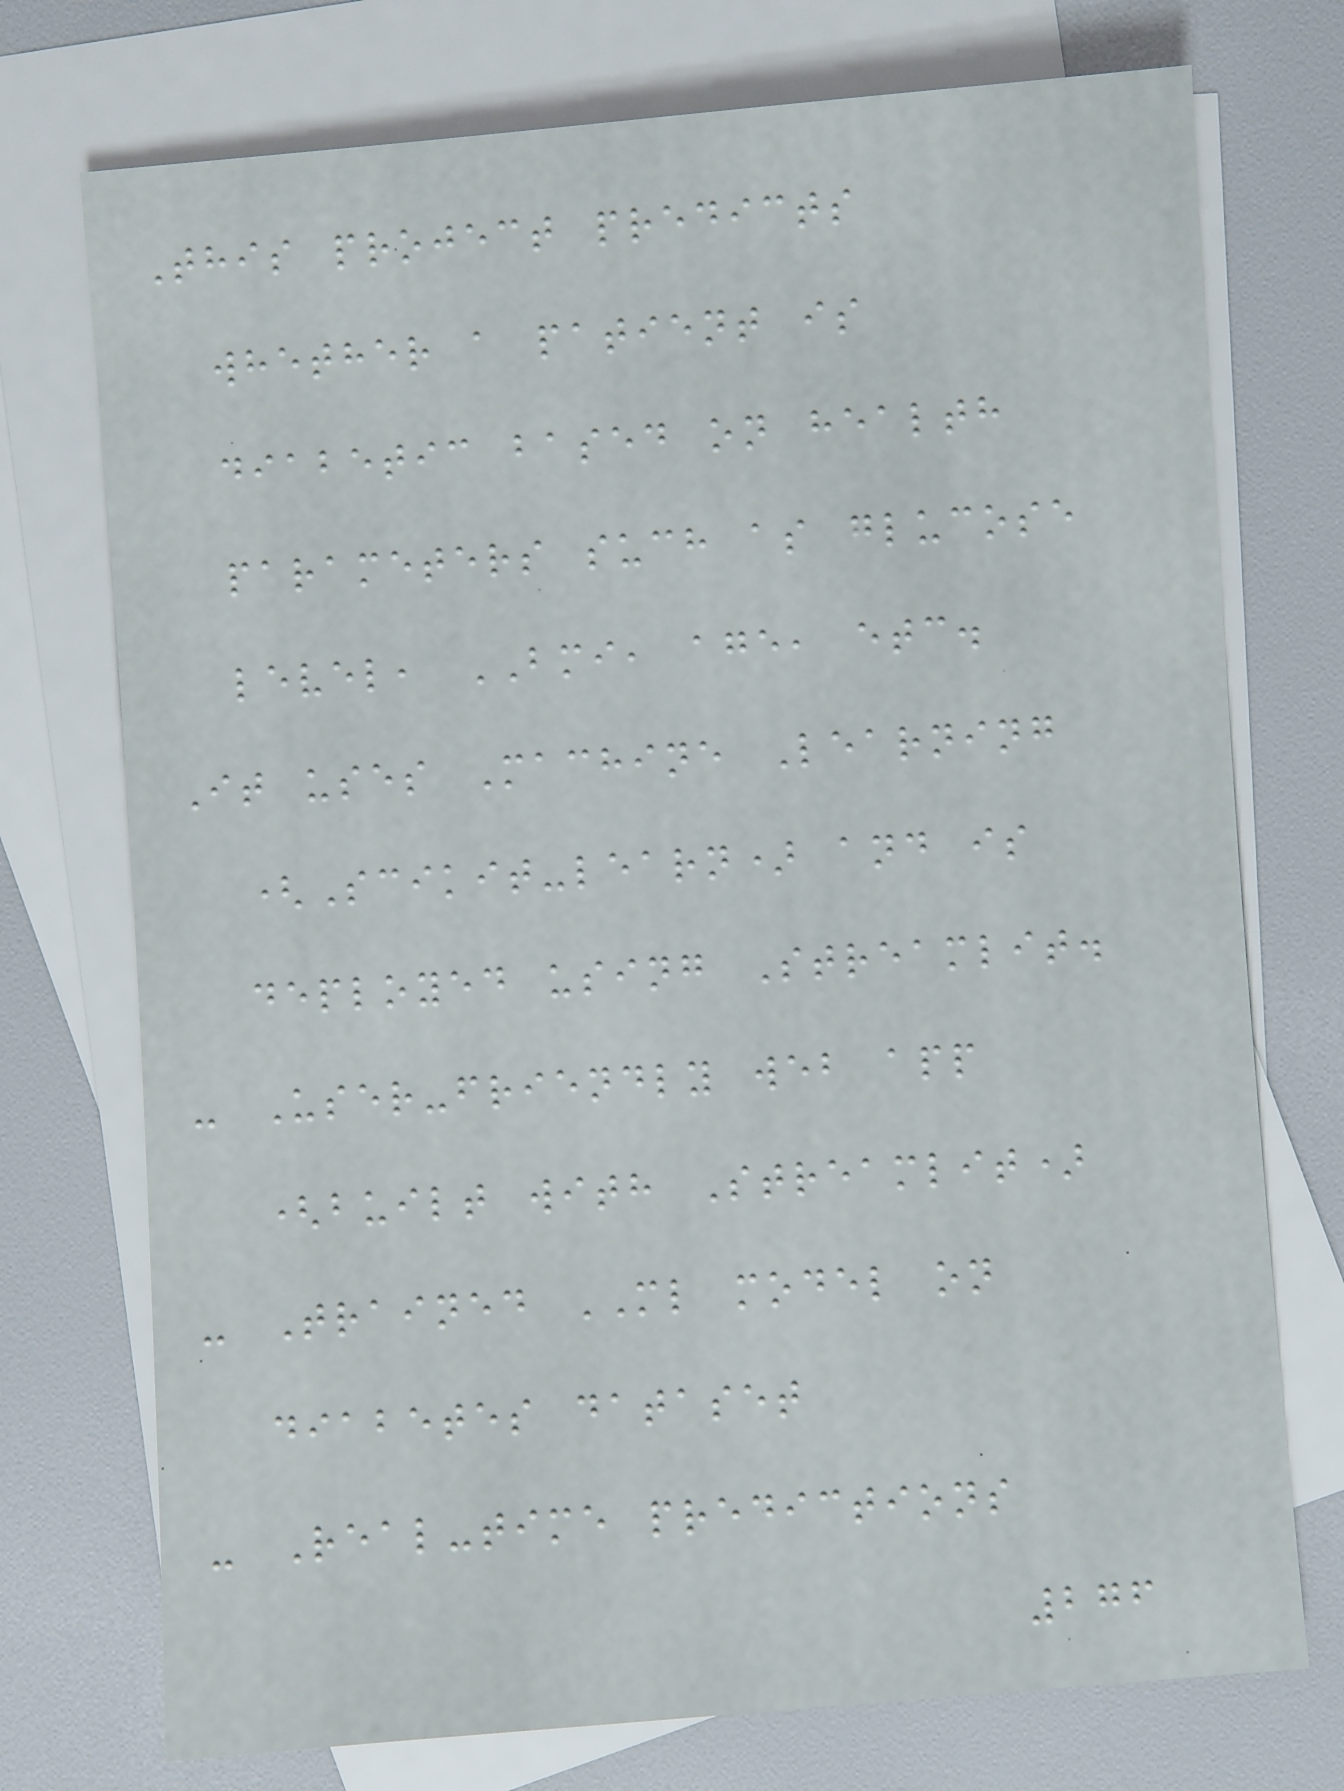This project predicts
whether a patient is
diabetic based on health
parameters such as glucose
level, BMI, age, etc.
It uses Machine Learning
(Scikit-learn) and is
deployed using Streamlit.
- User-friendly web app
(built with Streamlit)
- Trained ML model on
diabetes dataset
- Real-time predictions
276
